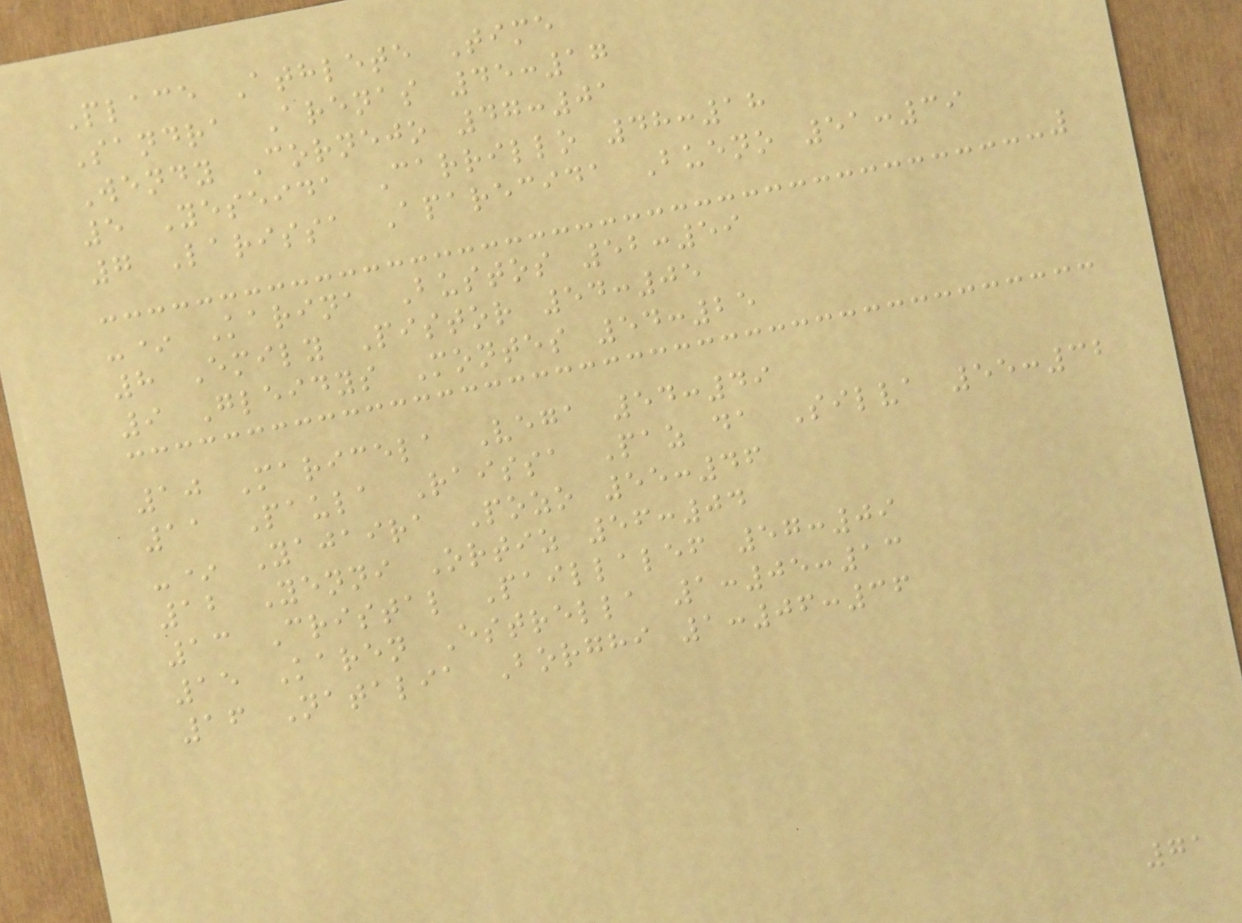Place Athlete Time
Sandra Arenas 45:17
Wendy Cornejo 47:01
5 Yeseida Carrillo 48:18
7 Larissa Aparecida Bueno 51:39
-* Karina Bustos 52:59
8 Emily Pistor 54:05
9 Gleidys Montes 54:25
10 Maricela Vega 54:49
11 Paula Raissa Paz da Silva 55:32
-* Yajaira Pozo 55:46
12 Yenni Ortiz 56:04
13 Cristal Paillalef 57:09
15 Karen Estrella 1:05:13
16 Natalia Borghi 1:06:36
71
